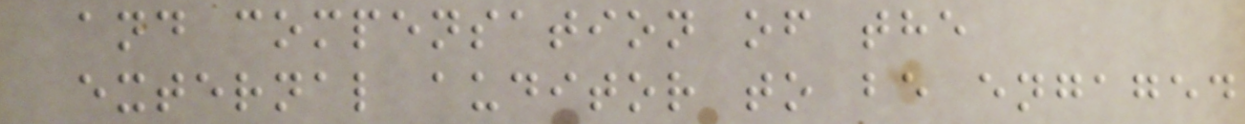and compensation of the
external auditor to be engaged
